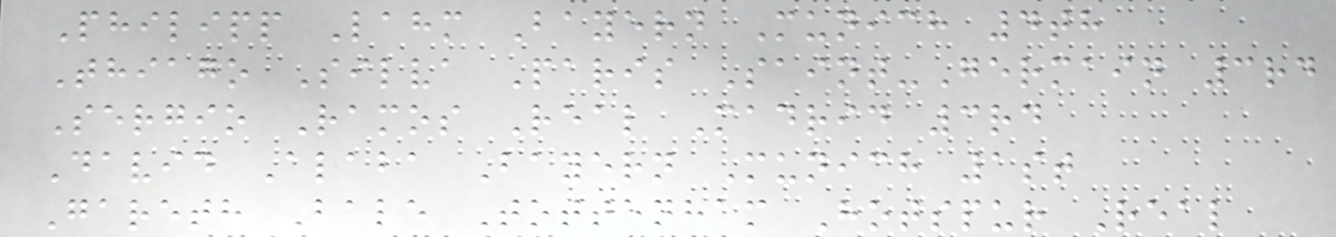Philipp Lahm Bayern Munich 4th
Thiago Silva Paris Saint-Germain 3rd
Sergio Ramos Real Madrid 3rd
David Alaba Bayern Munich 1st
Gareth Bale Tottenham Hotspur Real
